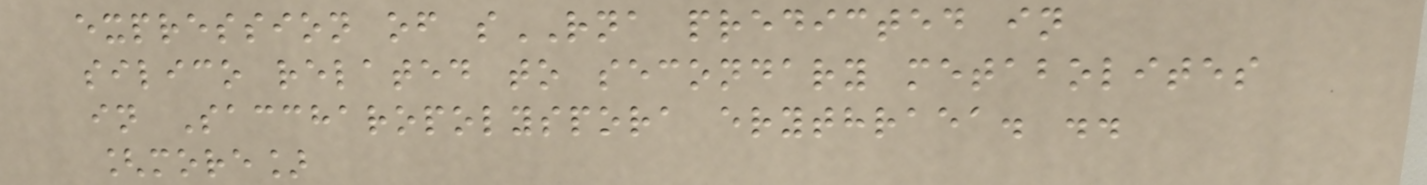expression of sRNA predicted in
silico related to secondary metabolites
in Saccharopolyspora erythraea. ..
[more]
